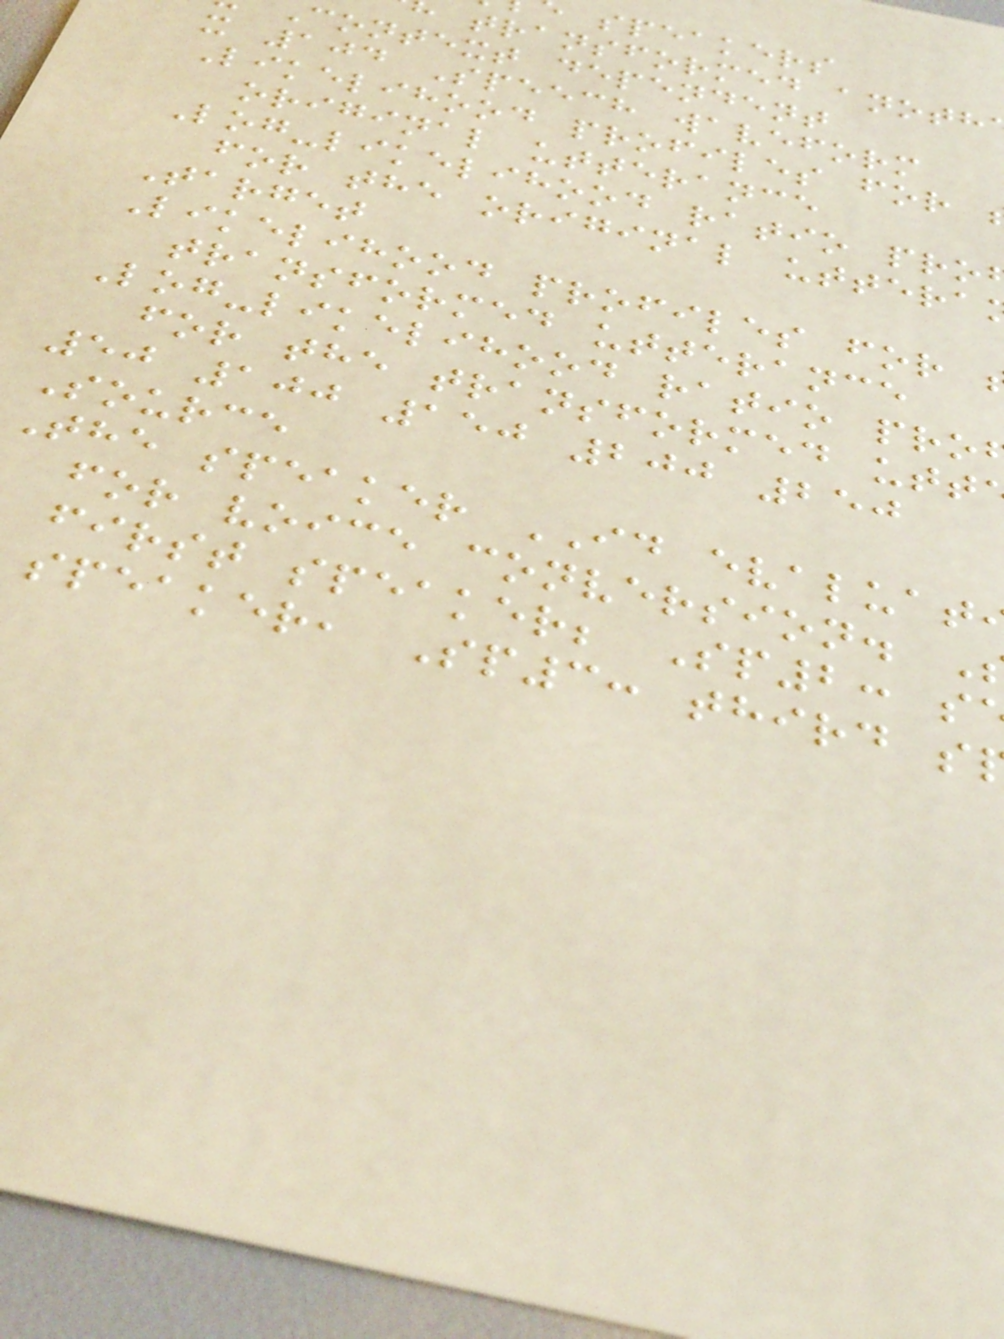speakers
transformed anoth
context dependent
x 104 Speech waveform
Likelihood profiles for
original utterance
Log-likelihood ratio pro
for the original uttera
Target
Likelihood profiles for
transformed utterance
Log-likelihood ratio pro
for the transformed utt
50 100 150 200 250
Source
The speaker ID evaluat
for voice conversion.
first speaker; Sp2: s
speaker, Sp3: third s
